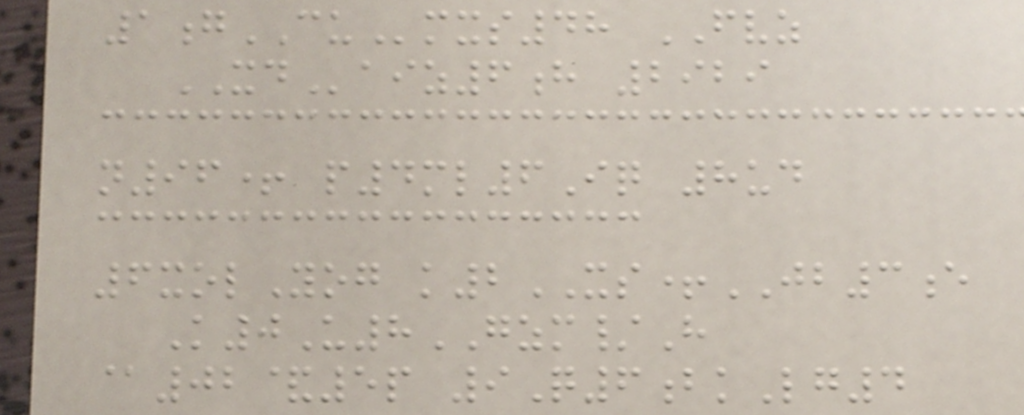1gCUmxs48 FVZ
XDaiz6h 2929
n96+ p4ml6Iq 8ud
6xolYog k2XS+JB3e
K0U8GZM/H
@02&5p 9Q6bkLg4
